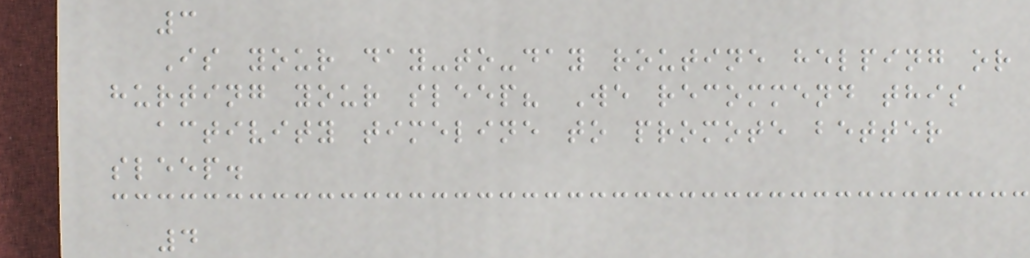3
Is your day-to-day routine helping or
hurting your sleep? We recommend this
activity timeline to promote better
sleep.
4
